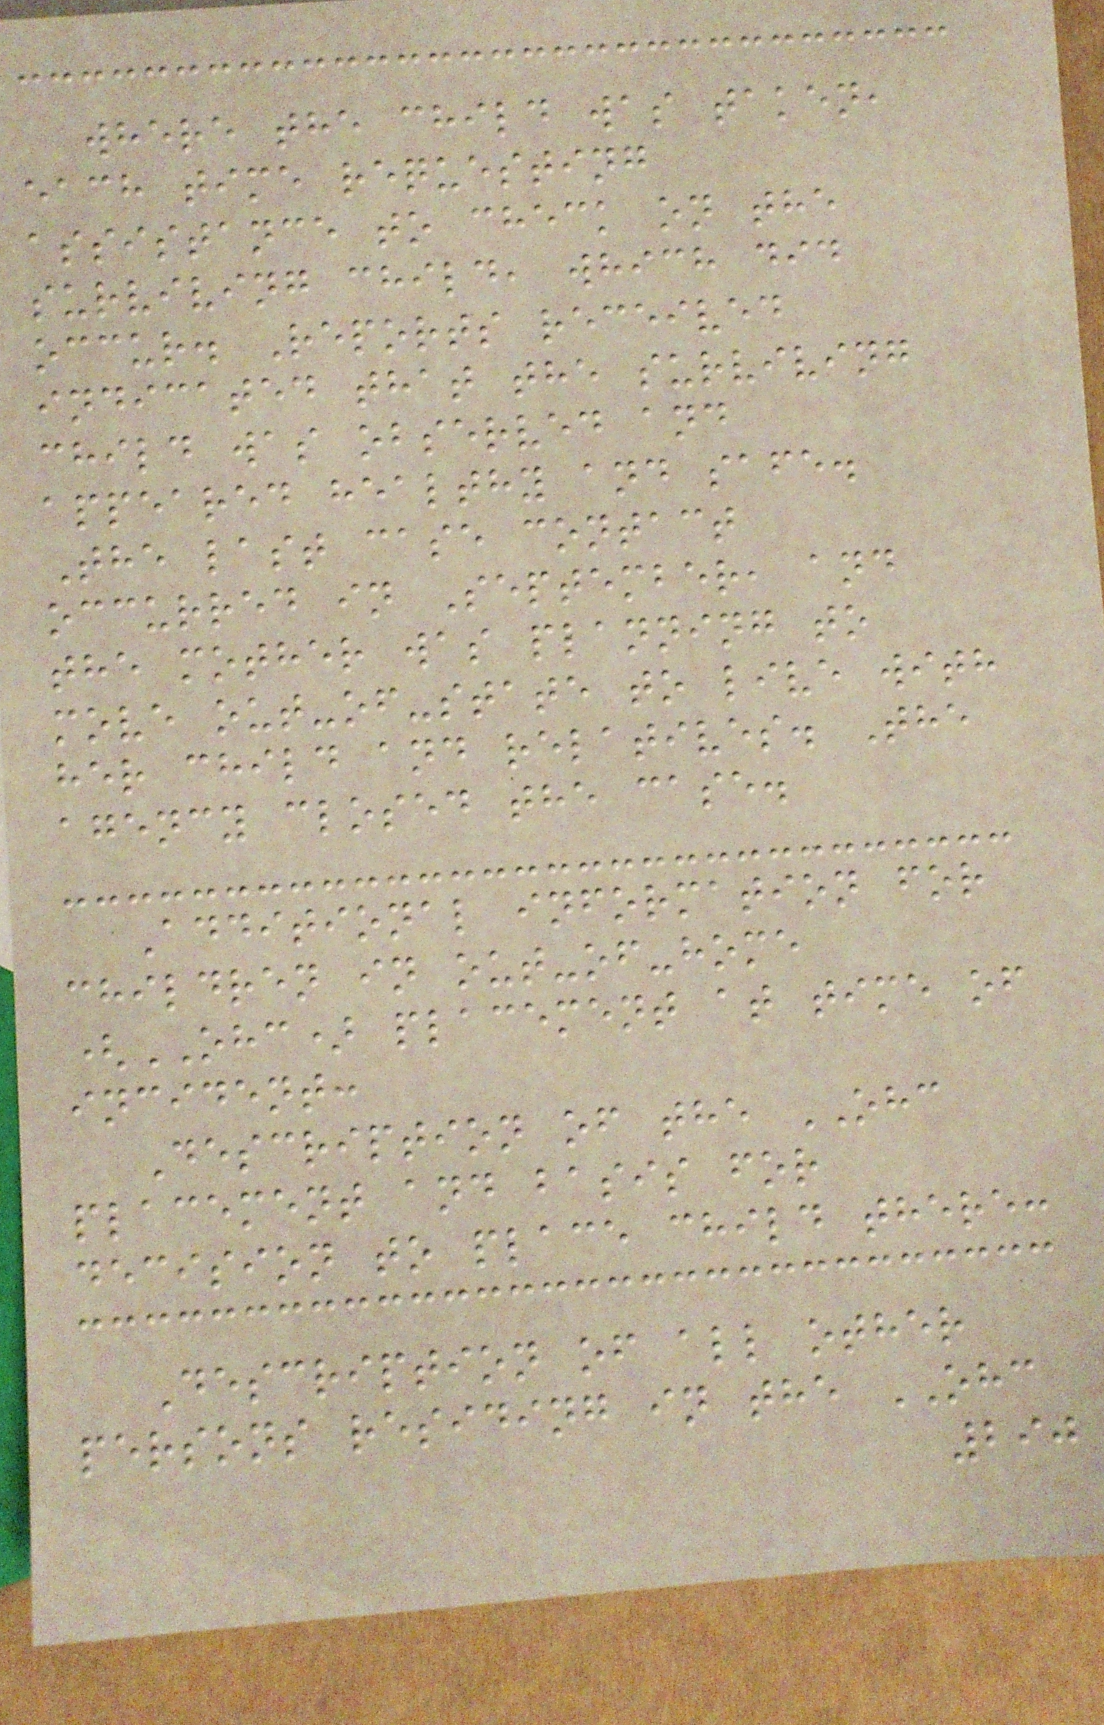where the child was taken,
each time requesting
assistance to check on the
surviving child, which did
occur. Reports received
indicated that the surviving
child was observed and
appeared healthy and safe.
The last case contact
occurred in September, and
the mother was planning to
move out-of-state to live with
her child and relatives. The
agency closed the case.
Additional information for
children in out-of-home
(OHC) placement at time of
incident:
Description of the OHC
placement and basis for
decision to place child there:
Description of all other
persons residing in the OHC
290
